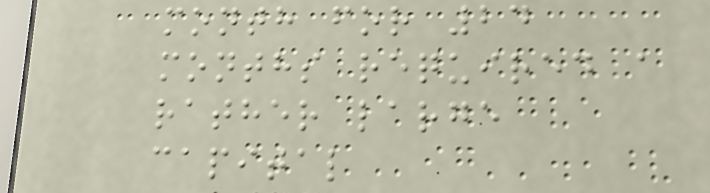month for 24
months required a
rather large
capital
